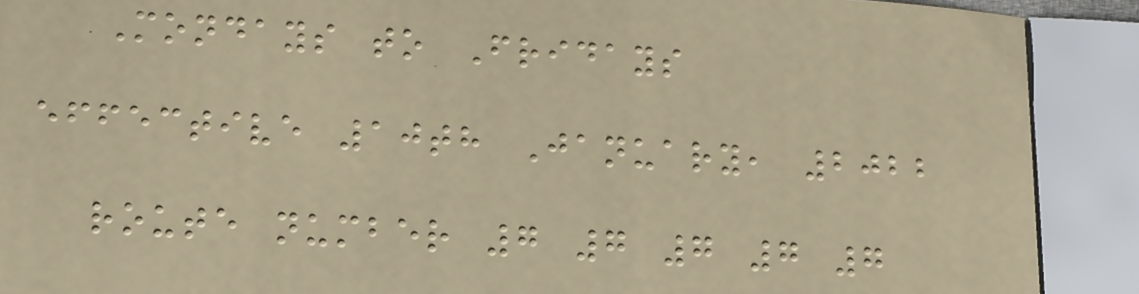Mondays to Fridays
effective 10th January, 2022
route number 7 7 7 7 7
